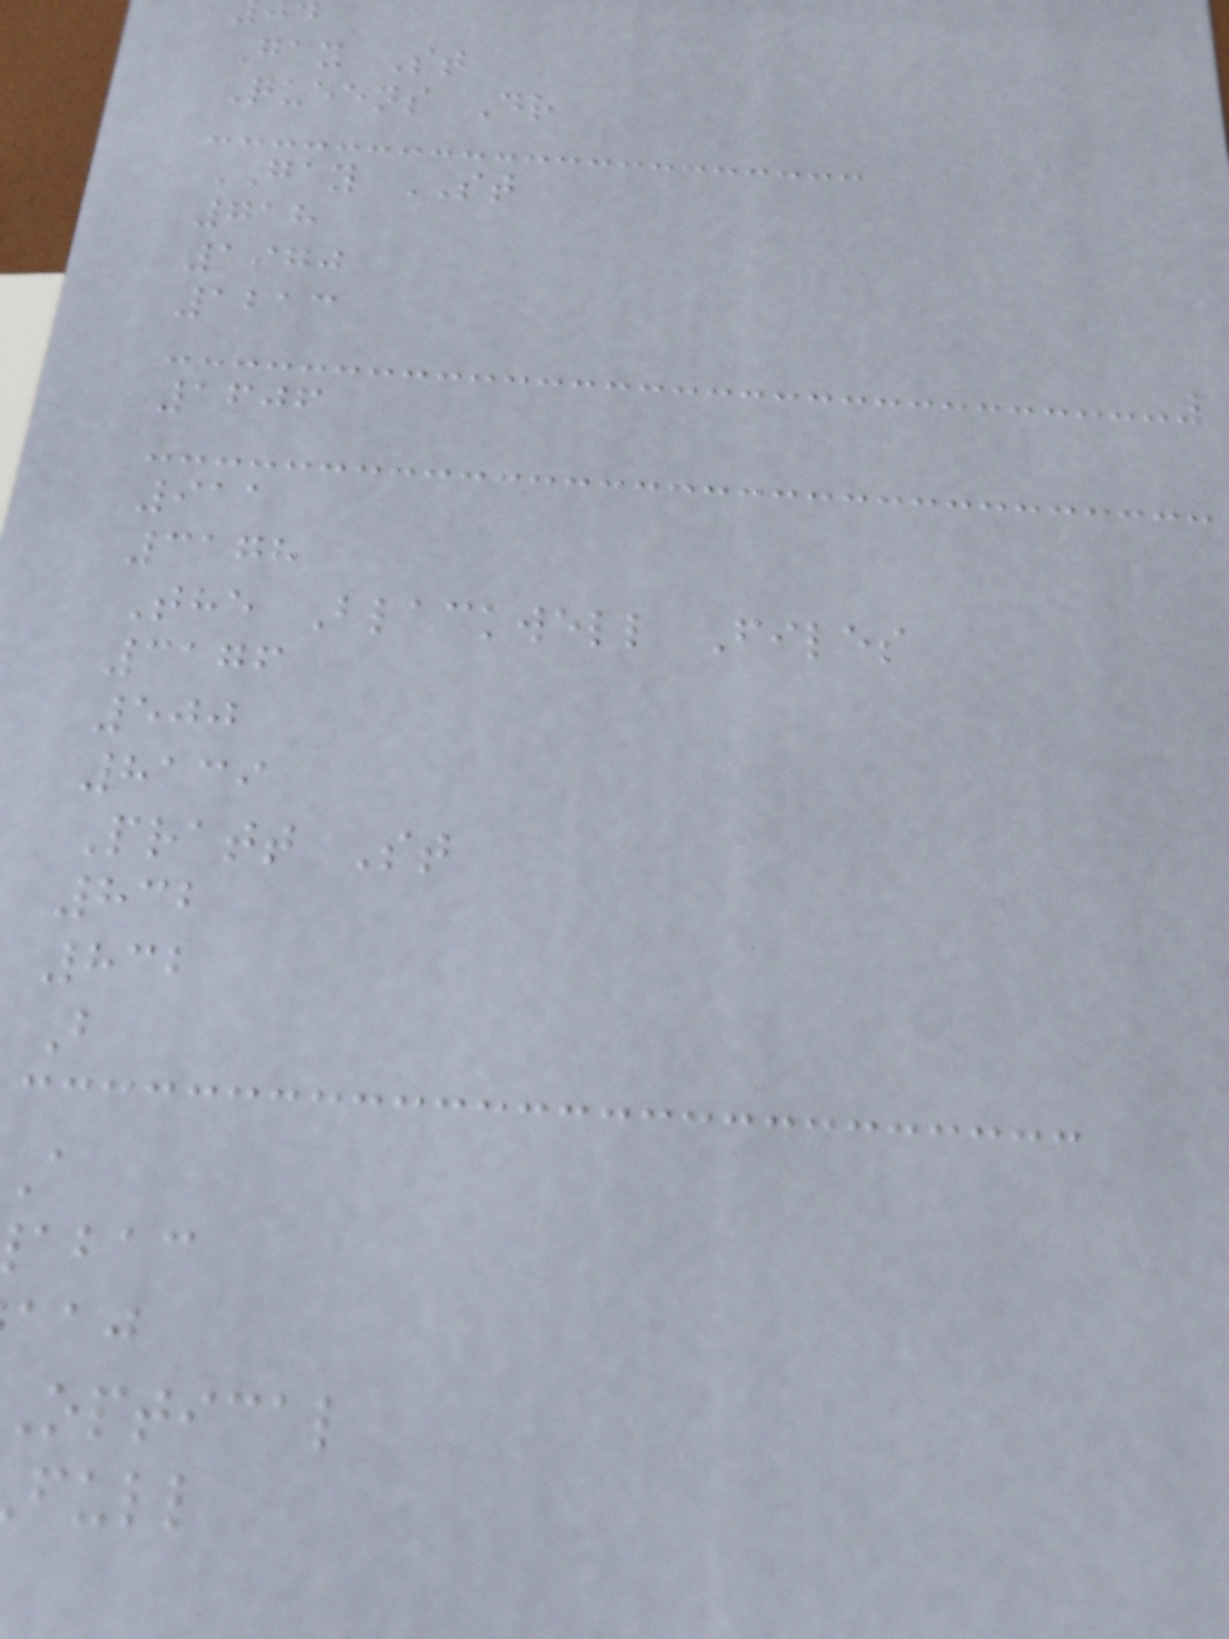Gay St
Queens Dr
GAY ST
718
1970
1213
1606
911
3178
The Blackwell Files
3176
500
8139
Pratt St
832
832
B
abac
optical
full
